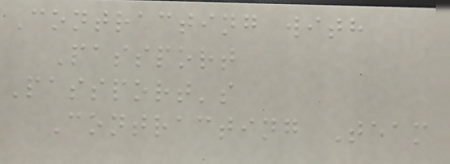Contracting with
Passport
Passport's
Contracting Team
